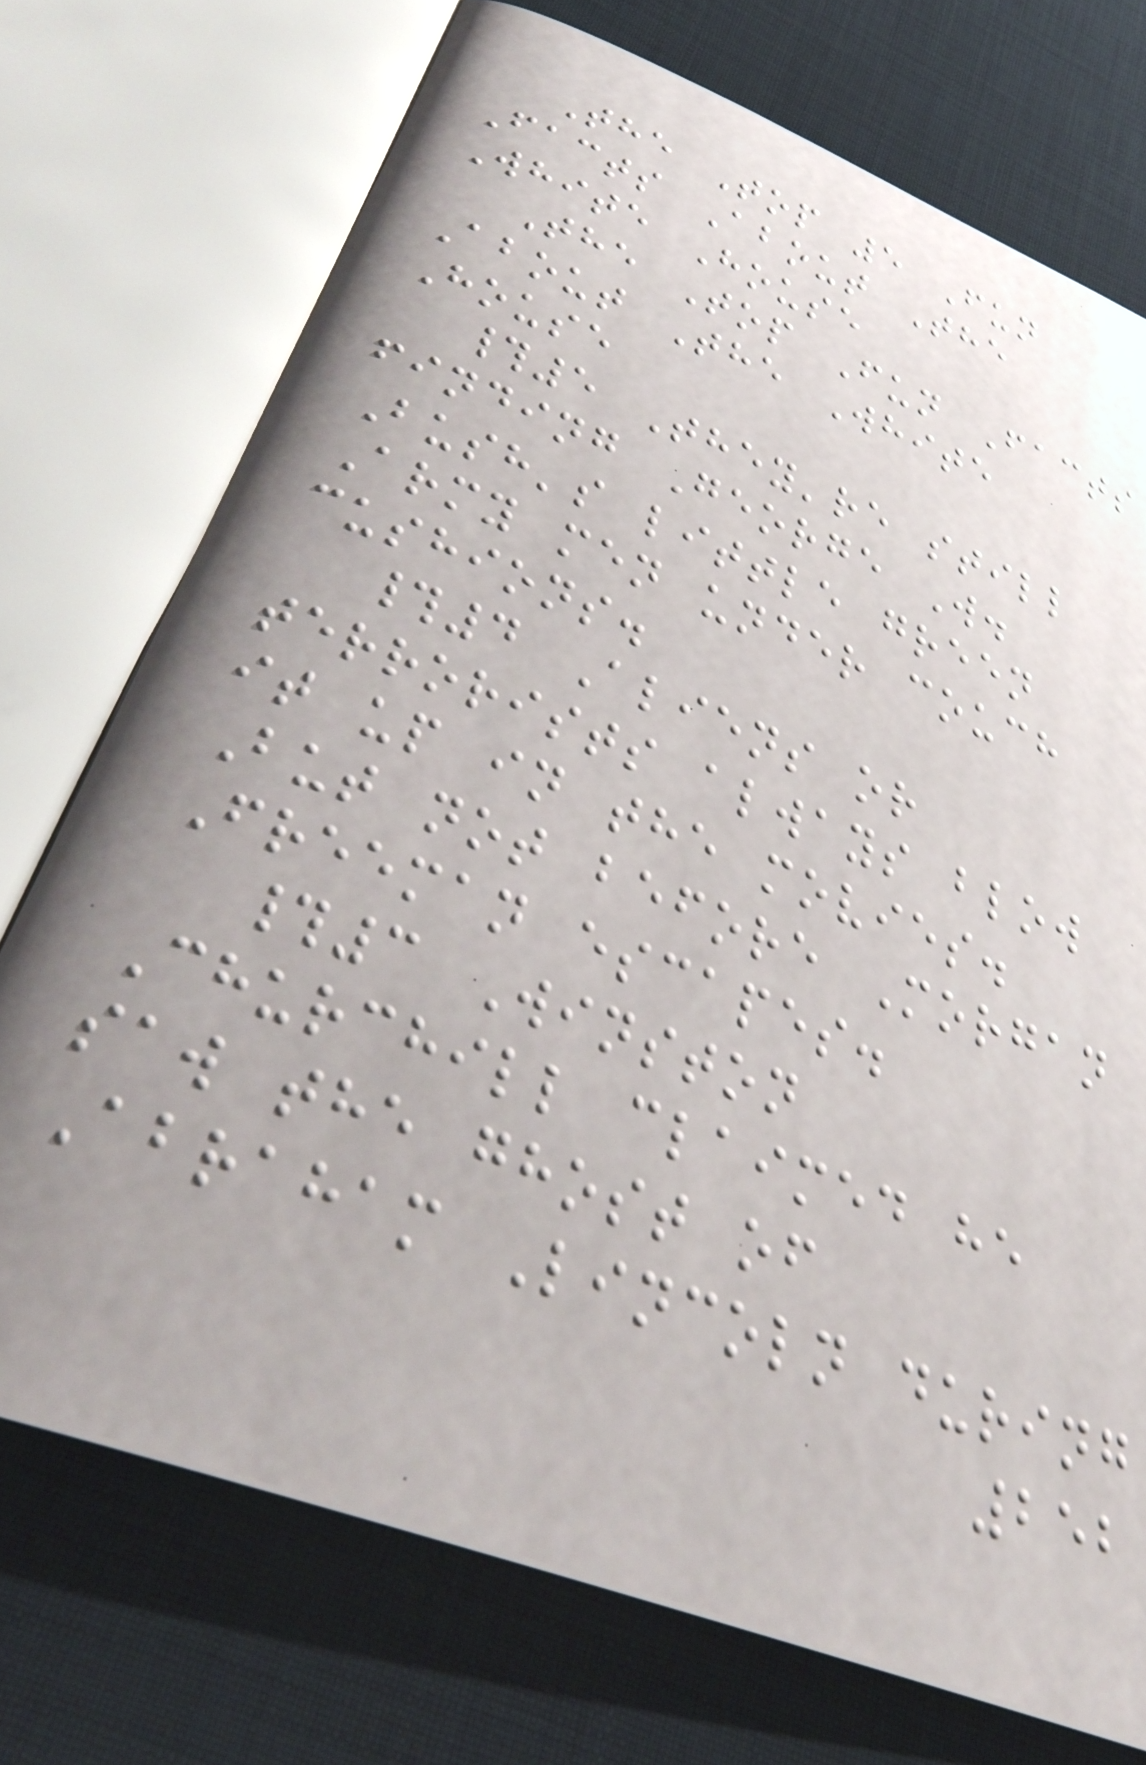The Top 5 Fun
Facts About The
White House
The Top Fun Facts
About The White
House
#5 They're still
finding George W.
Bush's little green
Army men under couch
cushions.
#4 Aliens or
terrorists always blow
it up in the movies.
But not before Morgan
Freeman escapes.
#3 Winston
Churchill claimed he
saw the ghost of
Abraham Lincoln during
252
